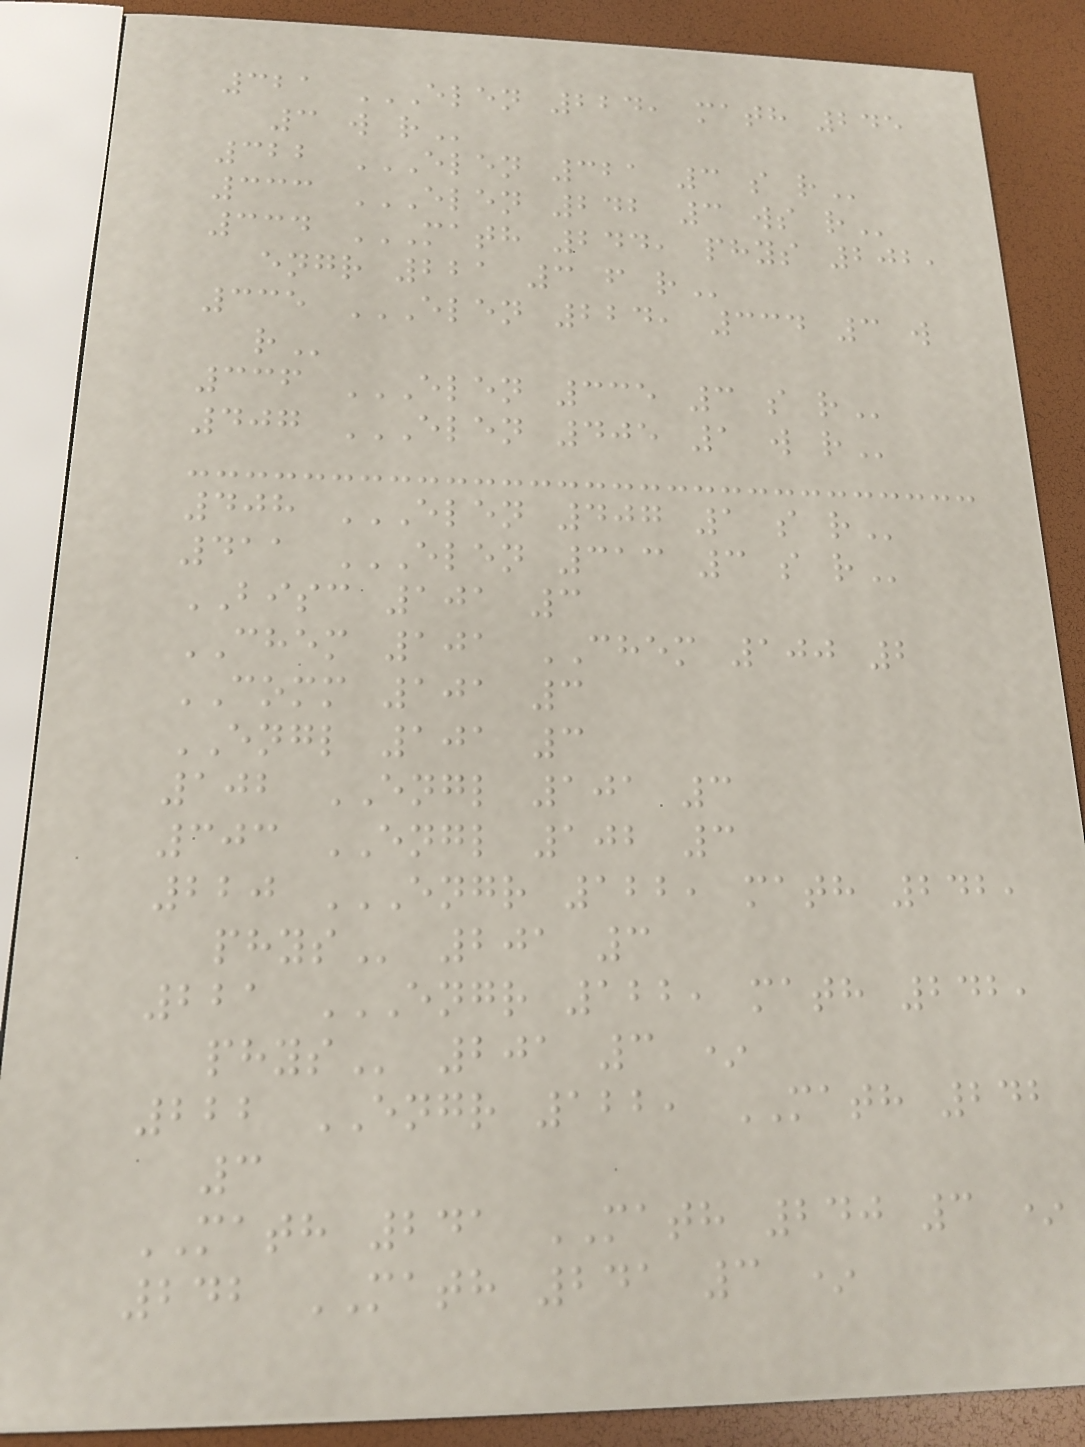321 ELEN 224, MATH 245
3 W R
322 ELEN 321 3 S R
333 ELEN 242 3 WS R
334 MATH 244, PHYS 202,
ENGR 221 3 F R
335 ELEN 224, 334 3 W
R
336 ELEN 335 3 S R
407 ELEN 405 1 W R
408 ELEN 407 1 S R
411 ELEN 313 3 S R
BISC 101 3
CHEM 101 CHEM 100 2
COMM 101 3
ENGL 101 3
102 ENGL 101 3
303 ENGL 102 3
220 ENGR 122, MATH 242,
PHYS 201 3
221 ENGR 122, MATH 242,
PHYS 201 3 *
222 ENGR 122, MATH 242
3
MATH 241 MATH 240 3 *
242 MATH 241 3 *
